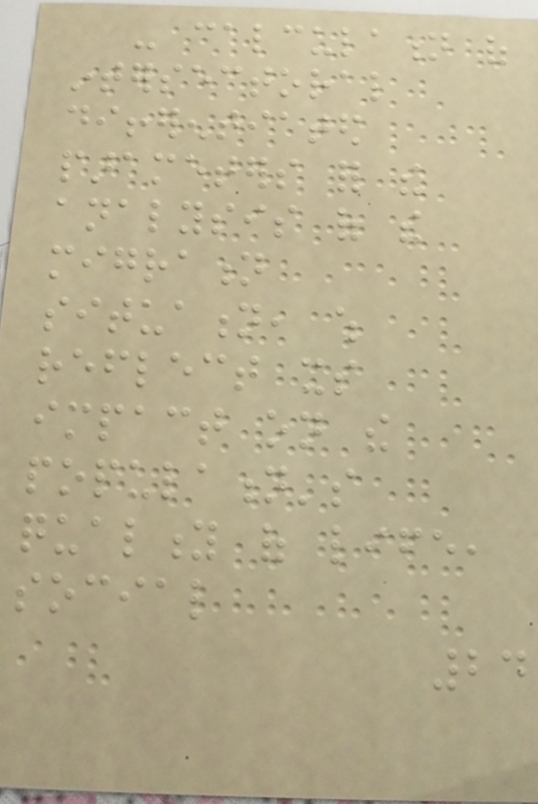- calculation of
intersectoral
differentiated
parameters for the
analysis of the
migration
situation, which
reflect its
impact on the
population's
quality of life,
social
24
